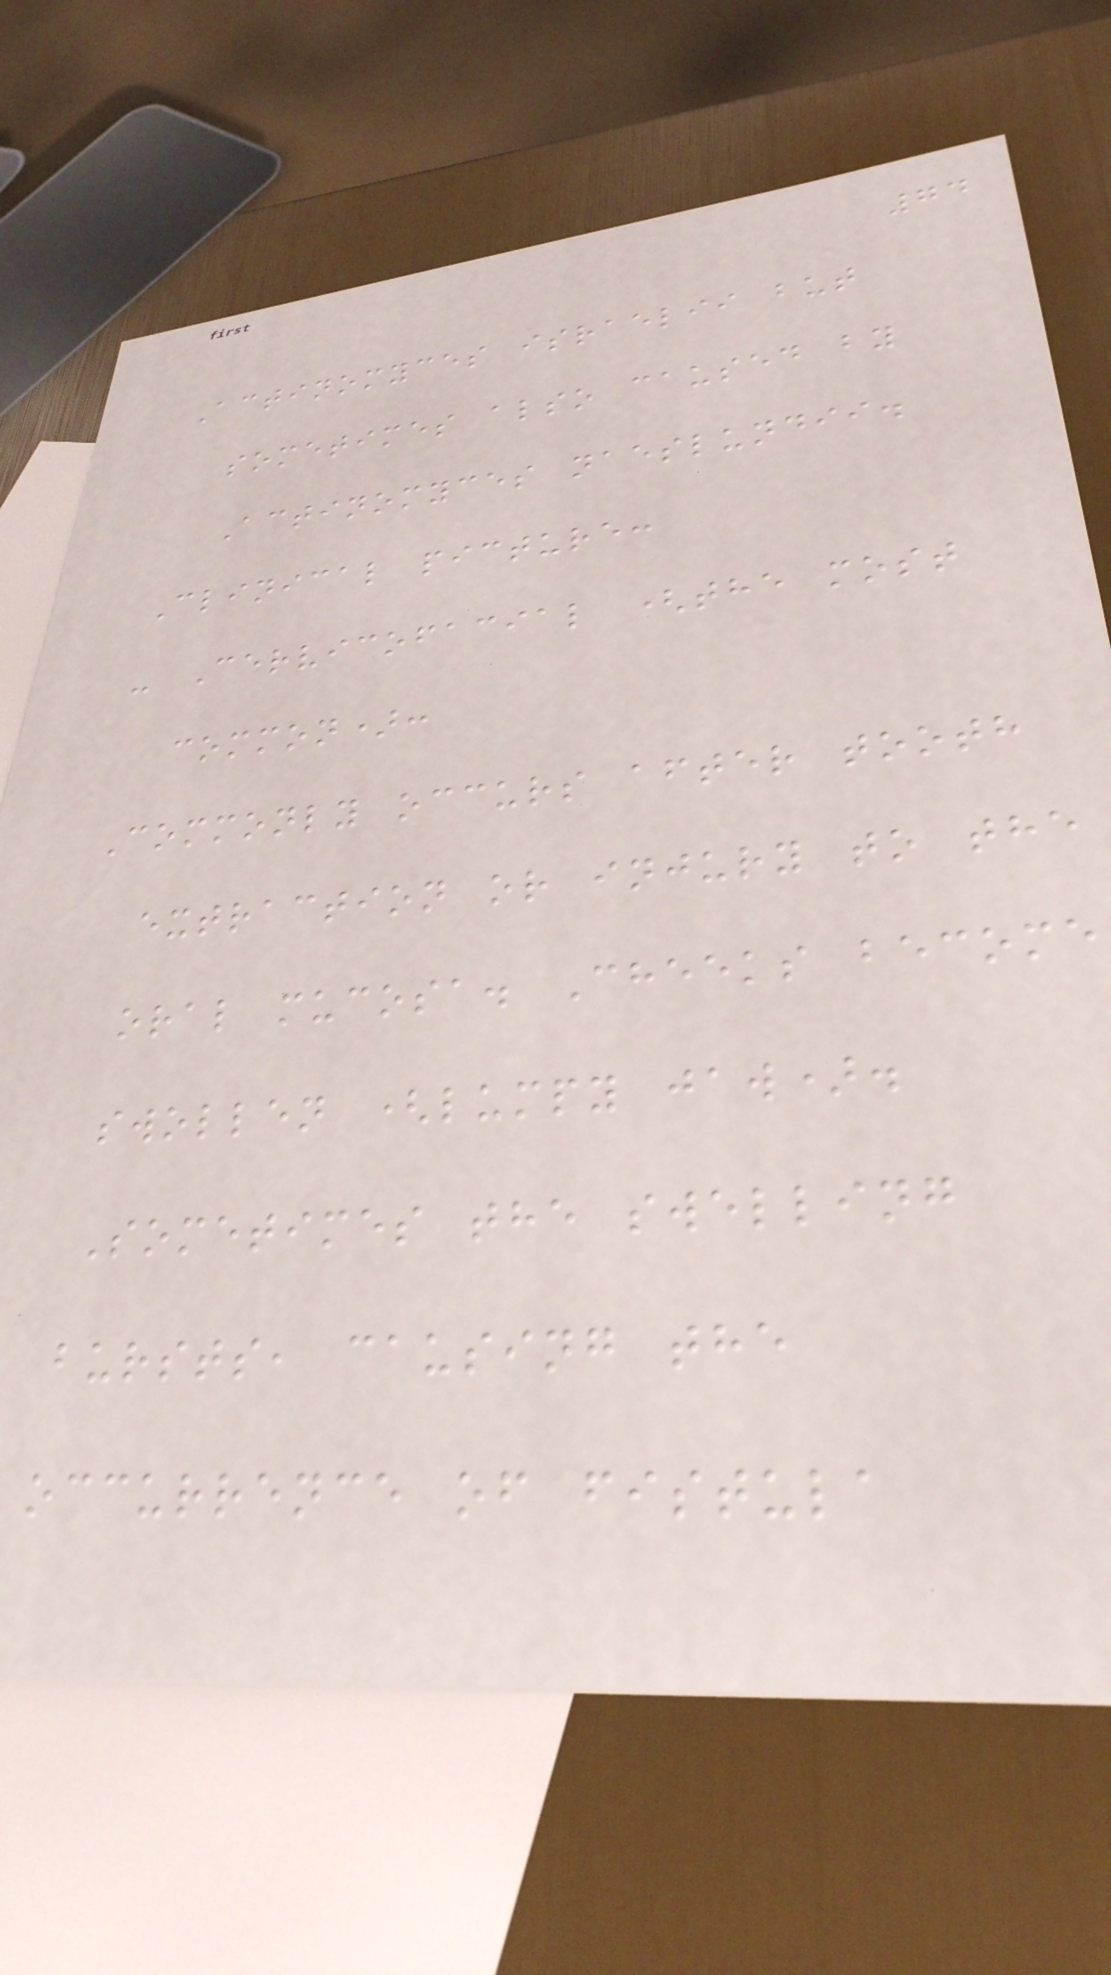74
Actinomyces israelii but
sometimes also caused by
Actinomyces naeslundii.
Clinical picture:
- Cervicofacial (the most
common):
Commonly occurs after tooth
extraction or injury to the
oral mucosa. Cheeks become
swollen (lumpy jaw).
Sometimes the swelling
bursts, causing the
occurrence of fistula
